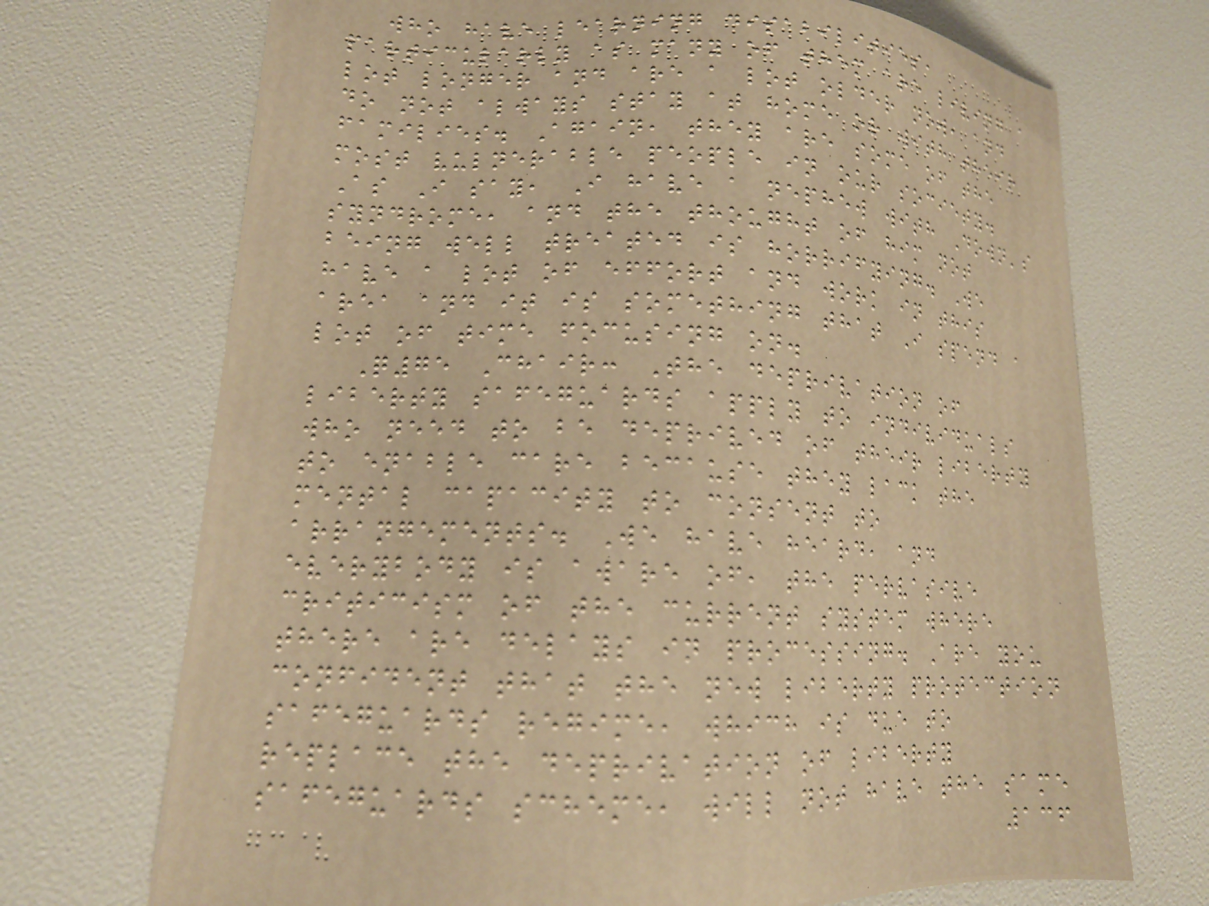who have learning disabilities,
particularly as many of them are living a
lot longer and are a lot older now, and
do not always stay at home or with their
families. Again, they are some of the
most vulnerable people in our society.
As I say, I have a nephew with Down's
syndrome, and the thought of him not
being well treated is horrifying. We
have a lot of effort and work in this
area and it is something that I spend a
lot of time focusing on.
Q75 Chair: The deprivation of
liberty safeguards apply to individuals
who need to be deprived of their liberty
to enable care because they lack the
mental capacity to consent to
arrangements. We have heard, and
everybody is aware of, the pervasive
criticism of the current system where
there are delays in processing. Are you
confident that the new liberty protection
safeguards regime, which is due to
replace the deprivation of liberty
safeguards scheme, will not have the same
136
